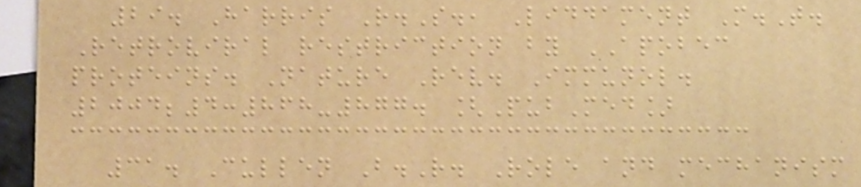29. Harris R.S., Liddament M.T.
Retroviral restriction by APOBEC
proteins. Nature Rev. Immunol.
2004;4:868-877. [PubMed]
31. Cullen B.R. Role and mechanism
